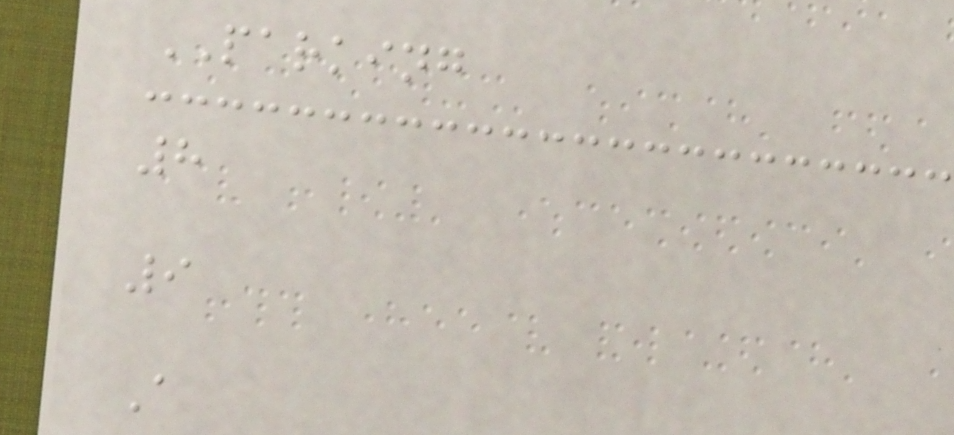PARKING
8
9
A
